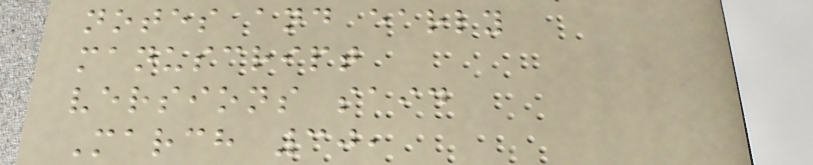notes and early
manuscript
versions said
March 30,
